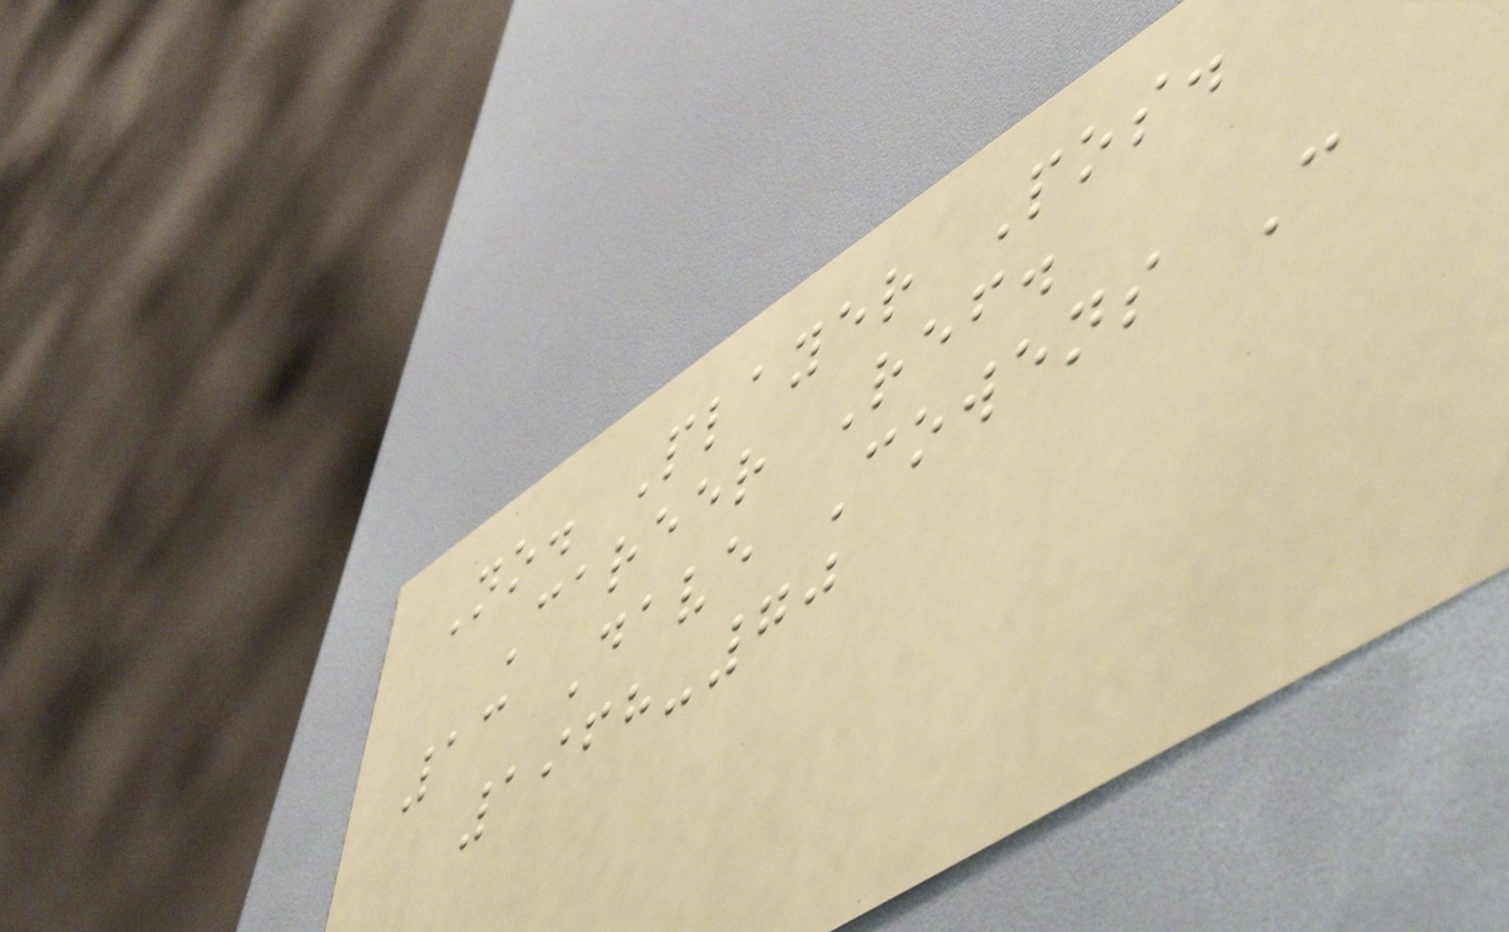No. Player Pos.
Career Ref.
13 Dave Cowens C
1968-70
